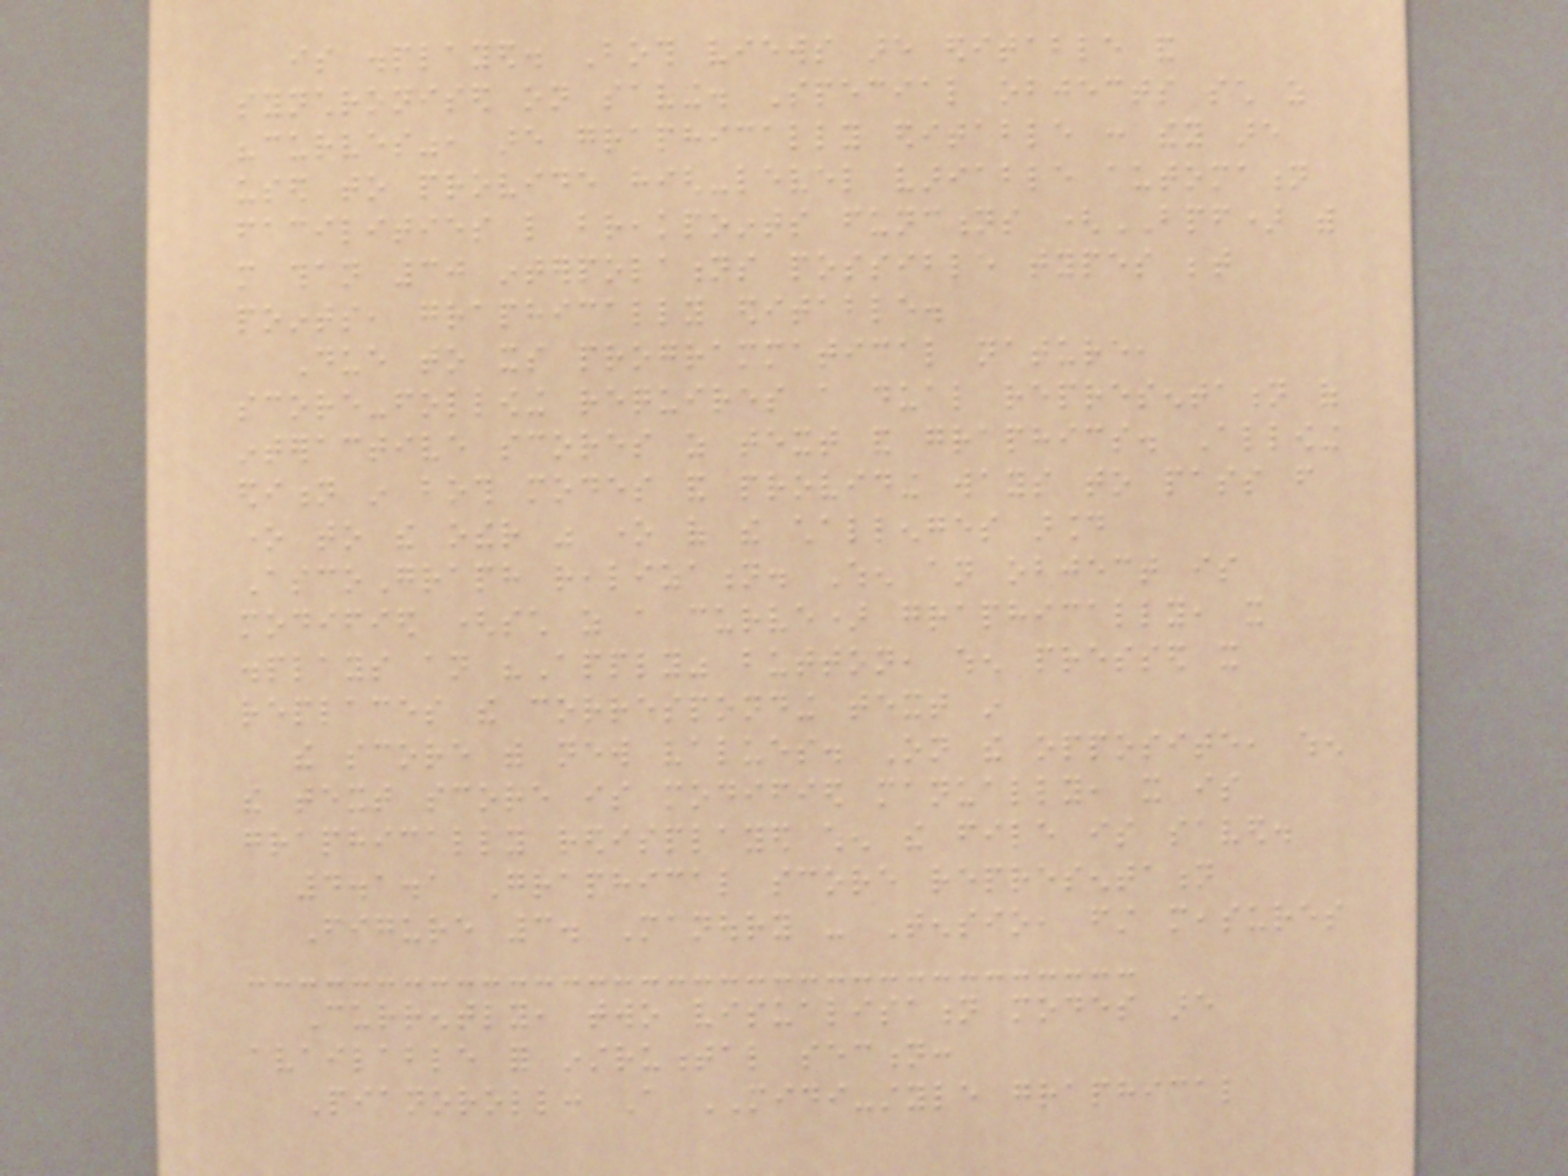is displayed. Both views are editable and
synchronised on saving. Special objects such as
"curves", are graphically editable : they are
used to provide high-level variable automation
facilities like breakpoints functions (BPF) with
more than 30 interpolations possible types between
points, graphically editable.
Due to its programmatical nature,
score-following requires a dual representation of
interactive scores as text and graphics. Allowing
edition in both modes and providing ways to pass from
one to the other was one of the challenges around
AscoGraph realization. When an object is
modified (such as a curve) graphically, it
displays an "Apply" button, when pressed it
replaces the corresponding text in
the score with new values. On the opposite, when
the text score is modified manually, it is
graphically redisplayed when the file is saved.
4.1.1 Graphical score representation
Figure 3. Manoury - Tensio, first measures
Currently, two visualisation modes are
available for instrumental section:
Pianoroll: A MIDI-style graphical
